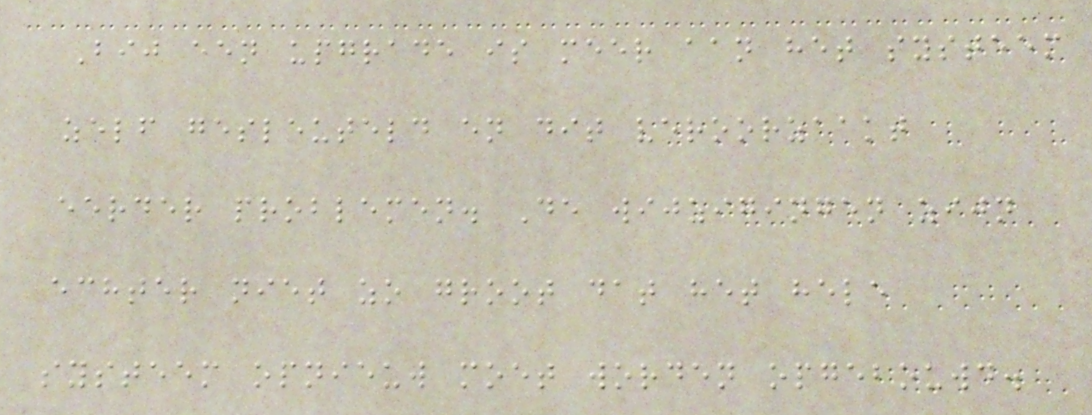Bij een upgrade is meer aan het systeem
zelf gesleuteld en dit veroorzaakt
eerder problemen. De wijzigingen zijn
echter niet zo groot dat het hele
systeem opnieuw moet worden opgebouwd.
